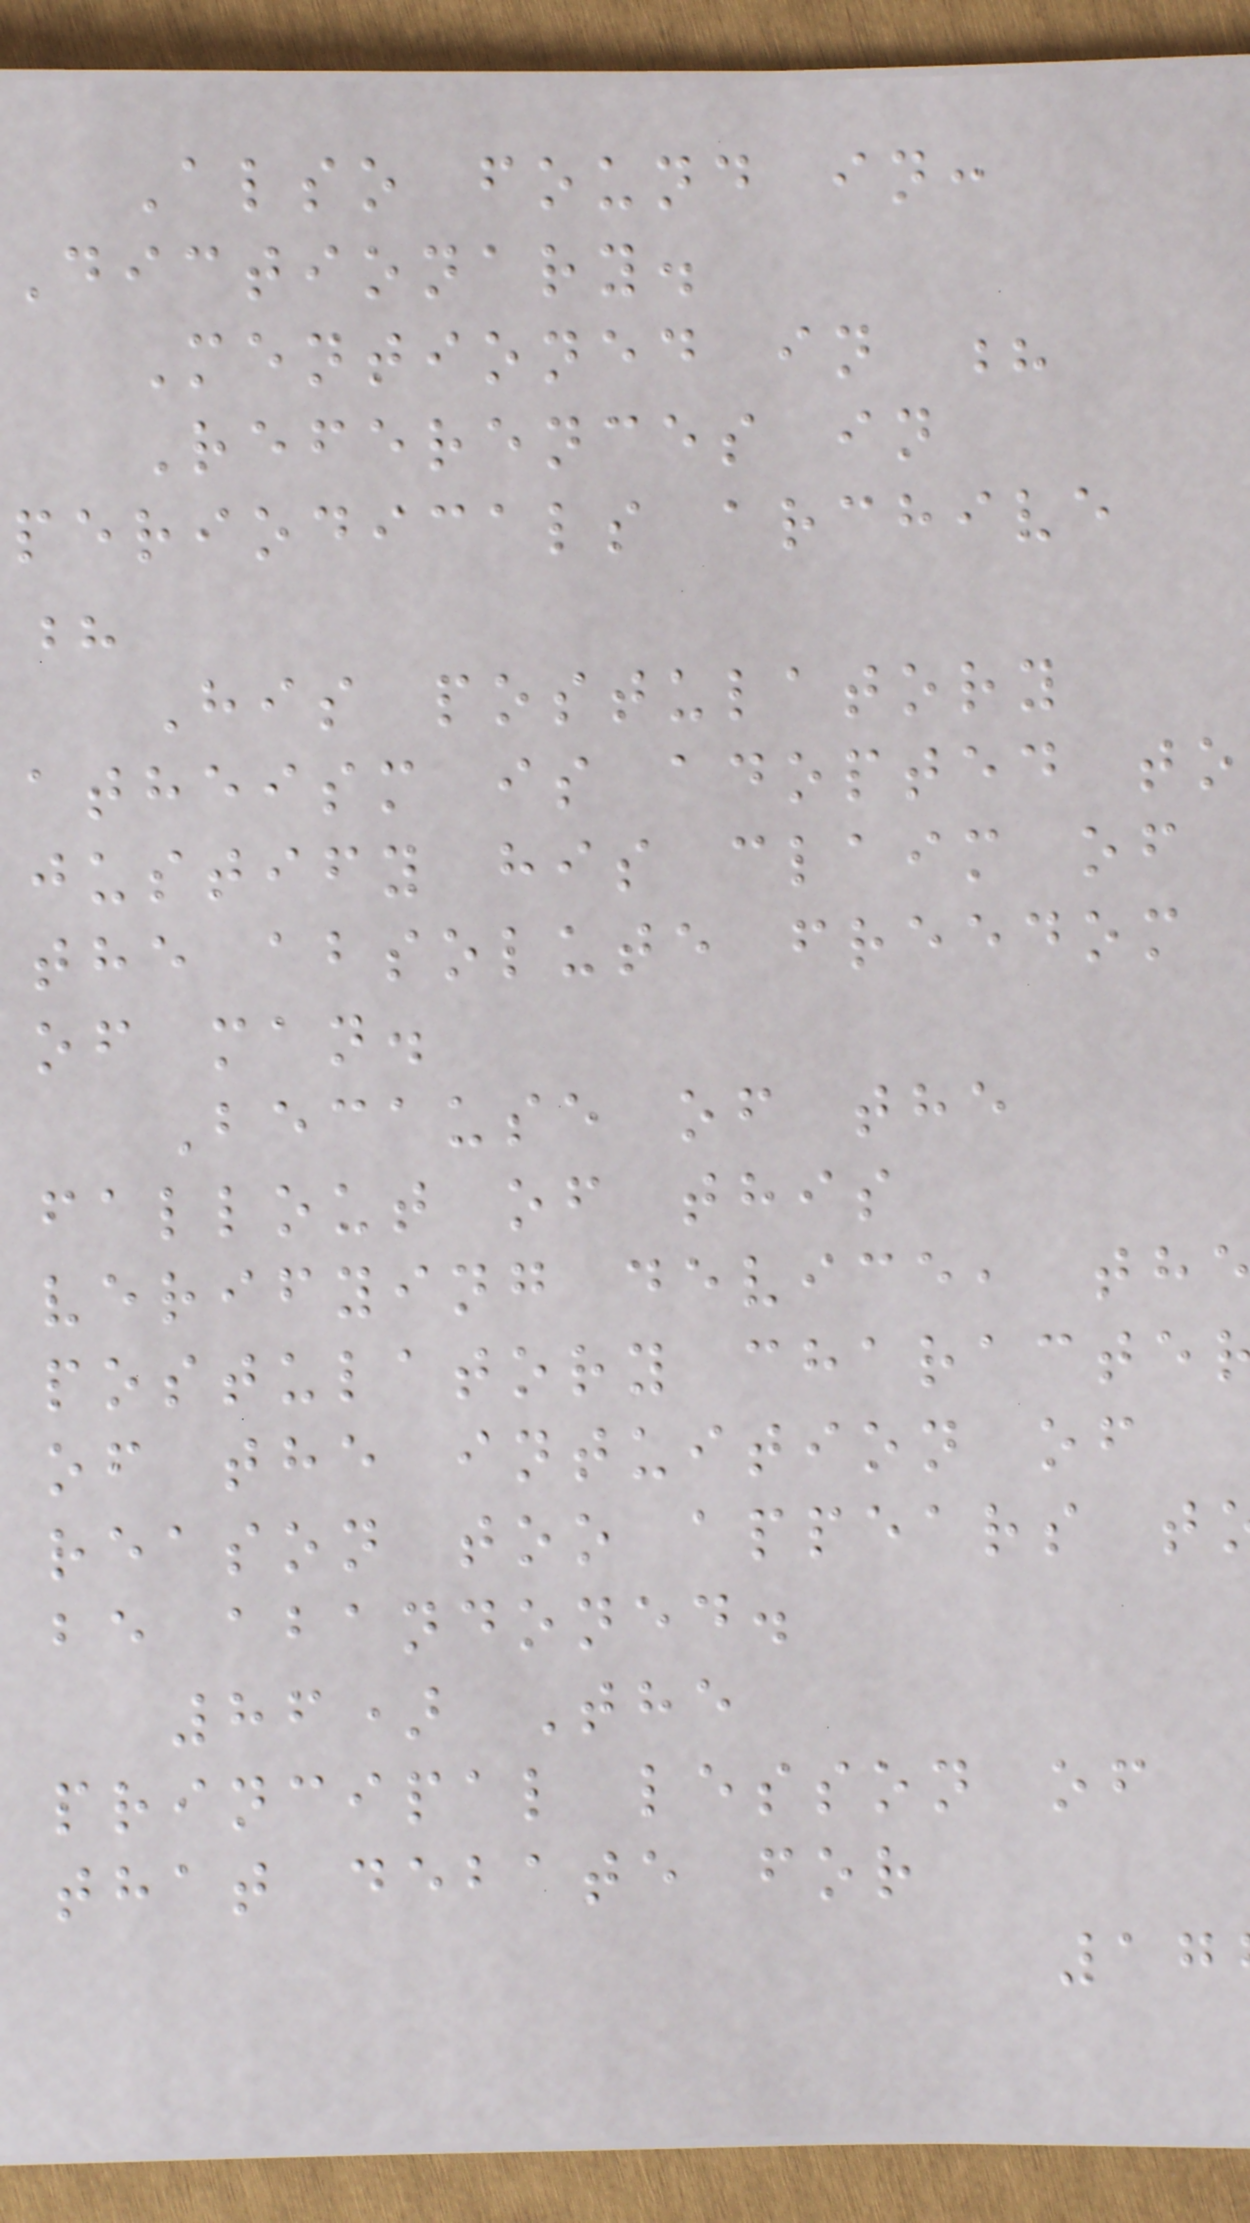Also found in:
Dictionary.
Mentioned in ?
References in
periodicals archive
?
His postulatory
atheism is adopted to
justify his claim of
the absolute freedom
of man.
Because of the
fallout of this
verifying device, the
postulatory characte
of the intuition of
reason too appears t
be abandoned.
86) The
principal lesson of
that debate for
